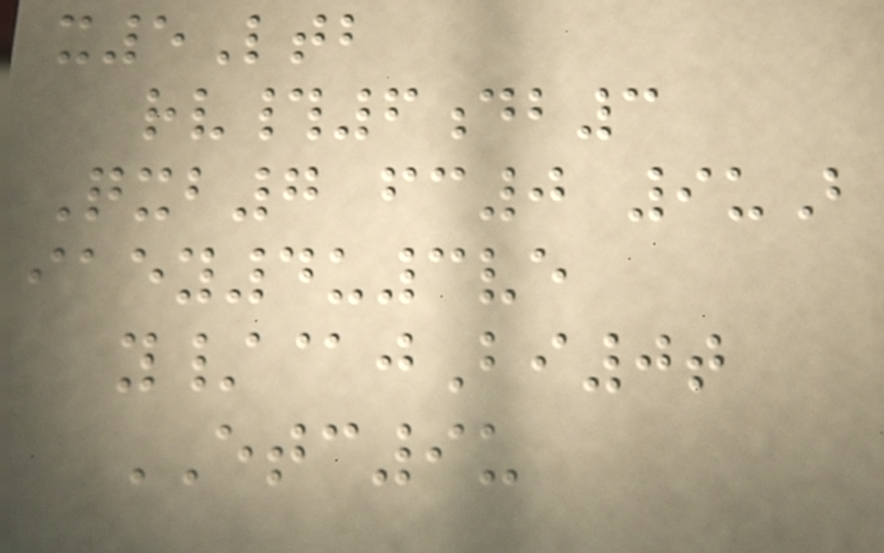x5Ltb
rv#6db3
Qxb7 fc0 9uB
iaey4u3ve
y/@jBi0t
ETC9u
